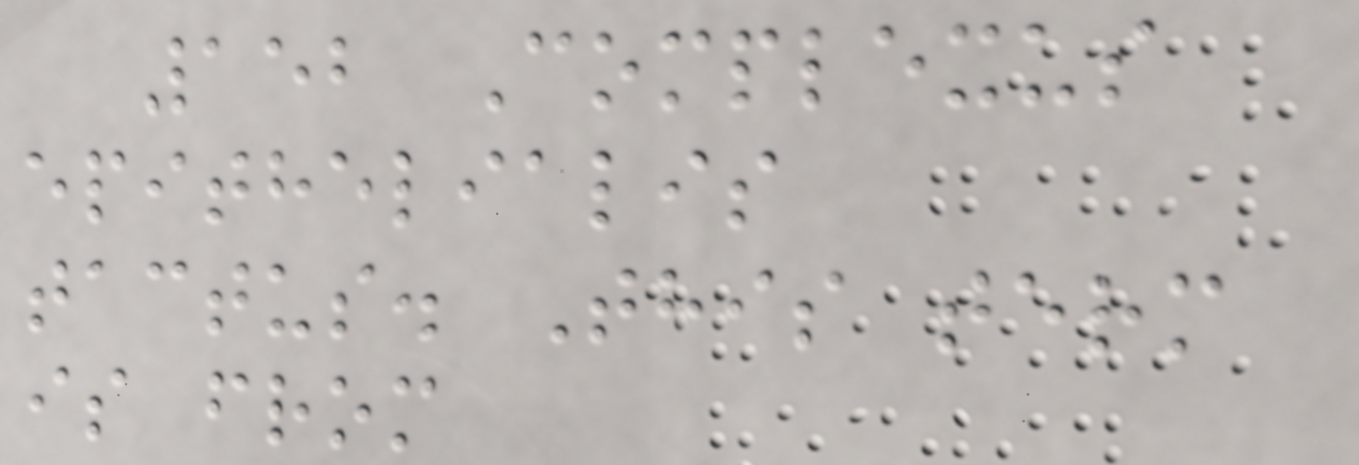152 Complexus
epithelialis
tactus. This term
is from
